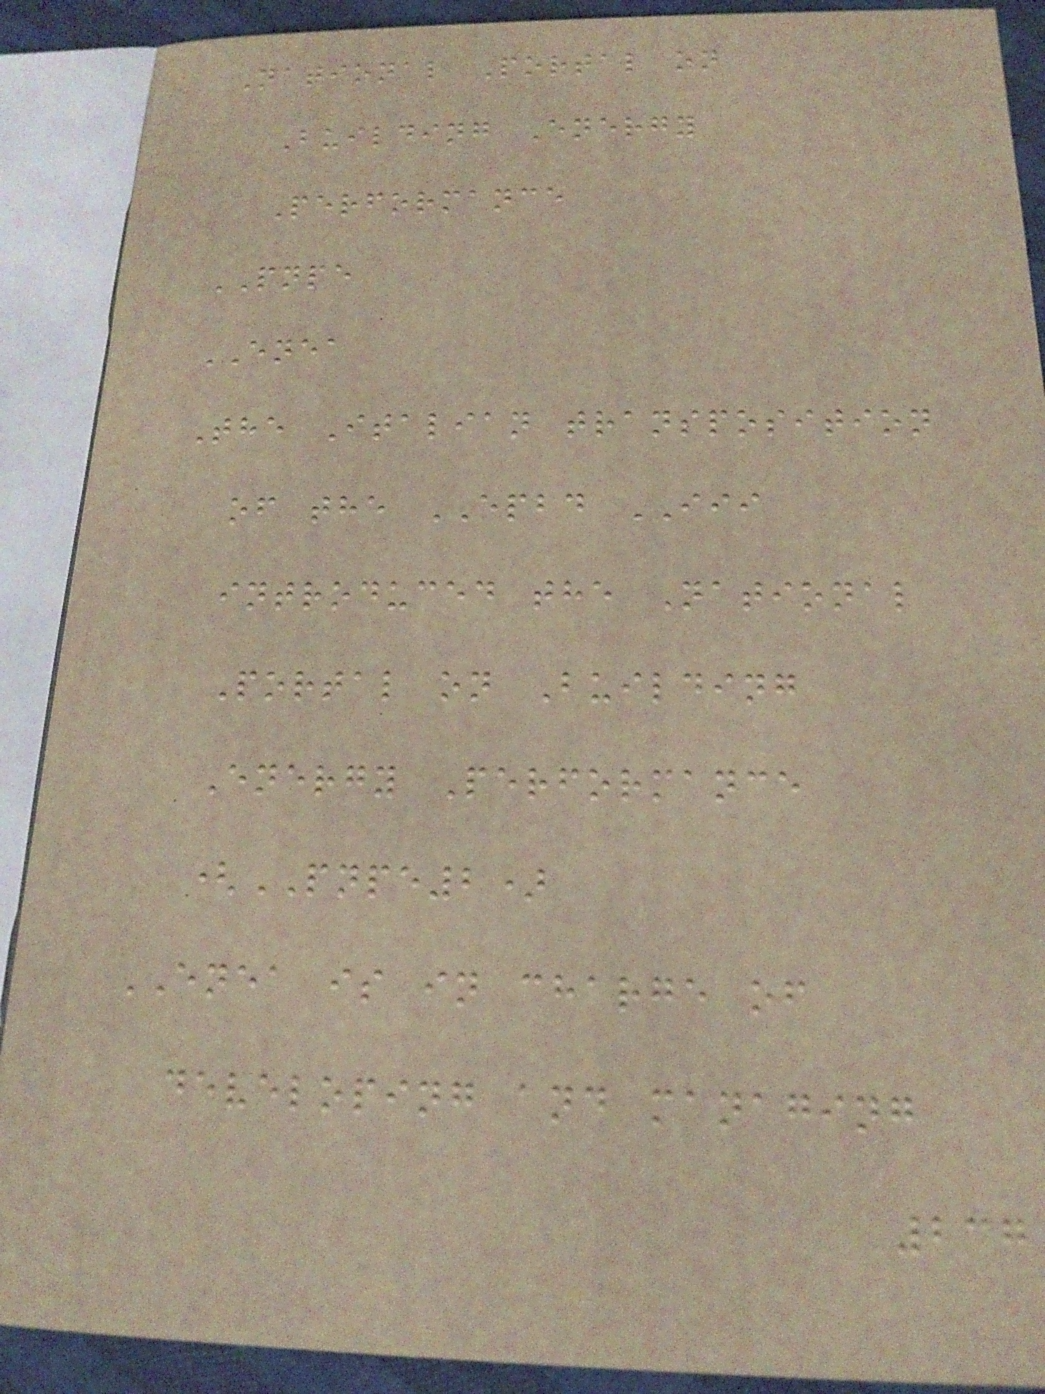National Portal on
Building Energy
Performance
PNPE
ENEA
The Italian transposition
of the EPBD III
introduced the National
Portal on Building
Energy Performance
(PNPE2)
ENEA is in charge of
developing and managing
237
